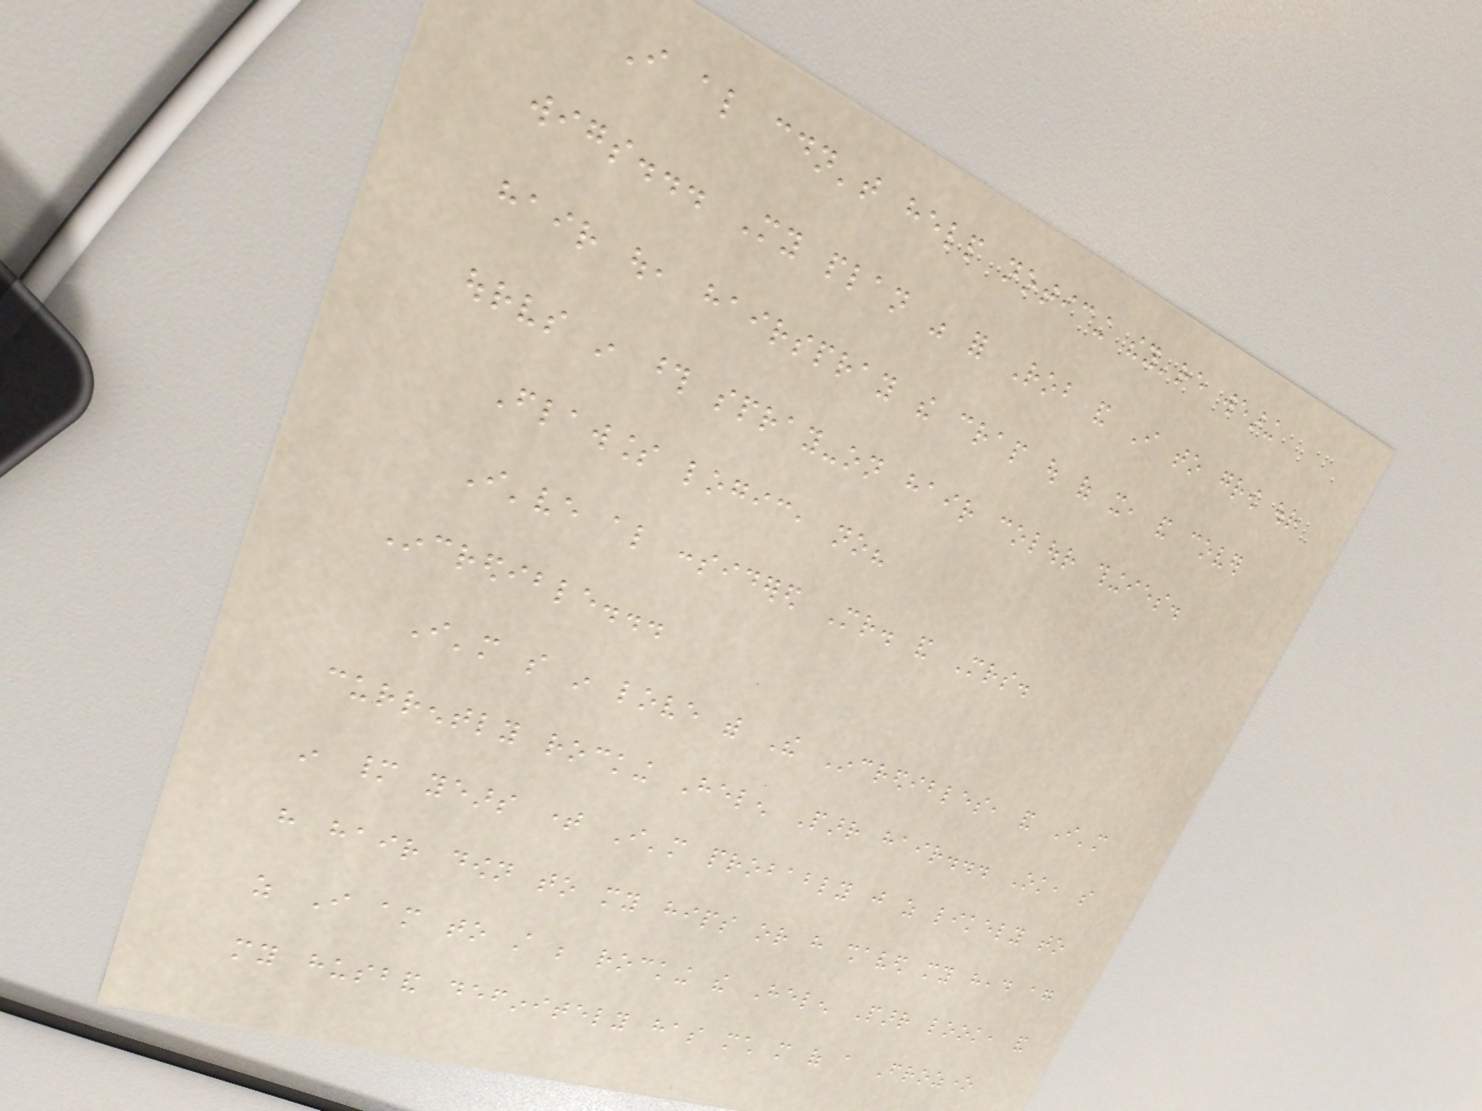I also couldn't help noticing they're wearing
wigs... My plan was for Rob and I to grow our
hair out, hairspray the crap out of it, and cover
ourselves in those spray-on hair colour thingies.
Flawless logic, no?
I've also considered Mr. and Mrs.
Incredible...
I'm so in love with The Incredibles, and I'm
currently rocking Helen Parr hair... Ok, so
in many years time I'm probably just as likely to
have hair down to my hips or have shaved my head again
as I am to still be rocking the Helen Parr look, and
my husband definitely has much more of a Frozone
